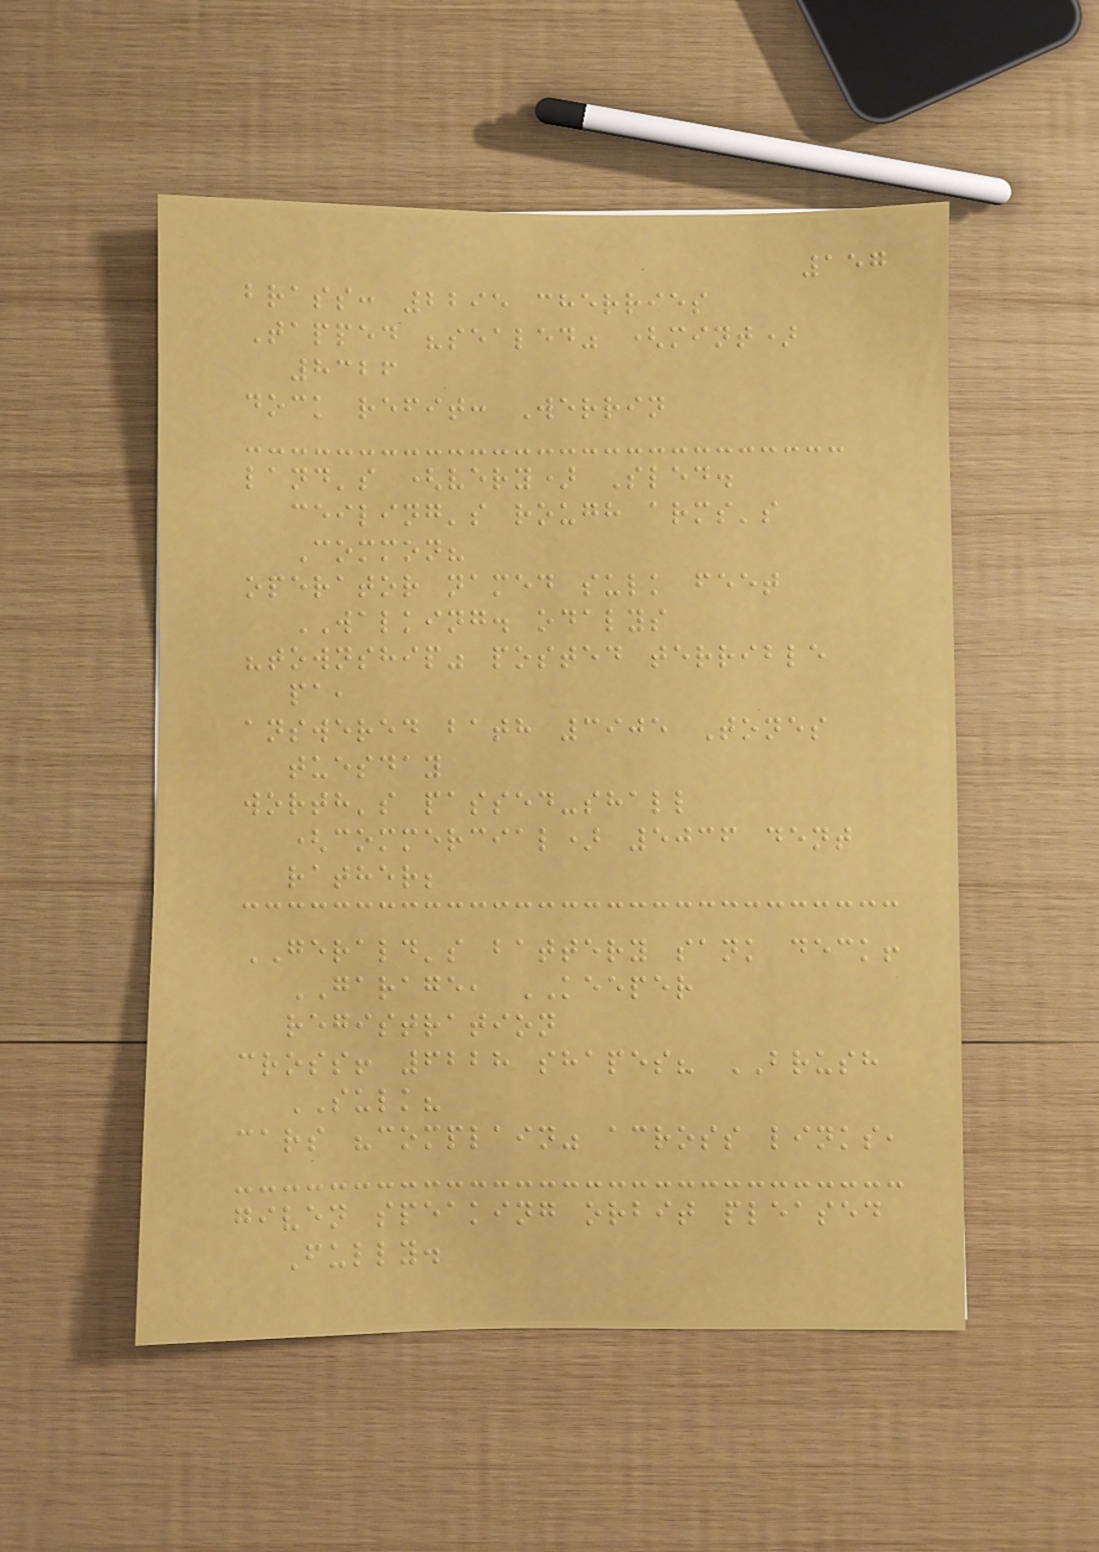157
brass: 2295 cherries
Tapped "sealed" (mint)
8326
dock refit: Werrin
land's (very) Sled.
ceiling's rough arms's
Common?
operator named sulk feet
WALKING. odalys
"township" posted terrible
pa,
answered bath 3905 Tones
tuesday
worth's passed-shall
(commercial) 5036 dent
rather;
GERALD's battery sank deck!
GARAGE, KEEPER
registration
cross! 6228 shapes? BRUSH
SULK?
cars "complain" across links,
given speaking orbit pleased
Fully.
